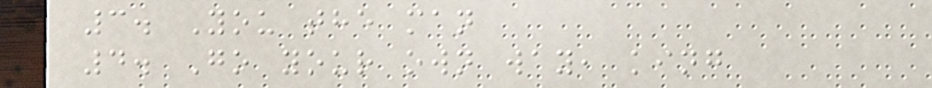3. You the man
4. Go your own way, king
